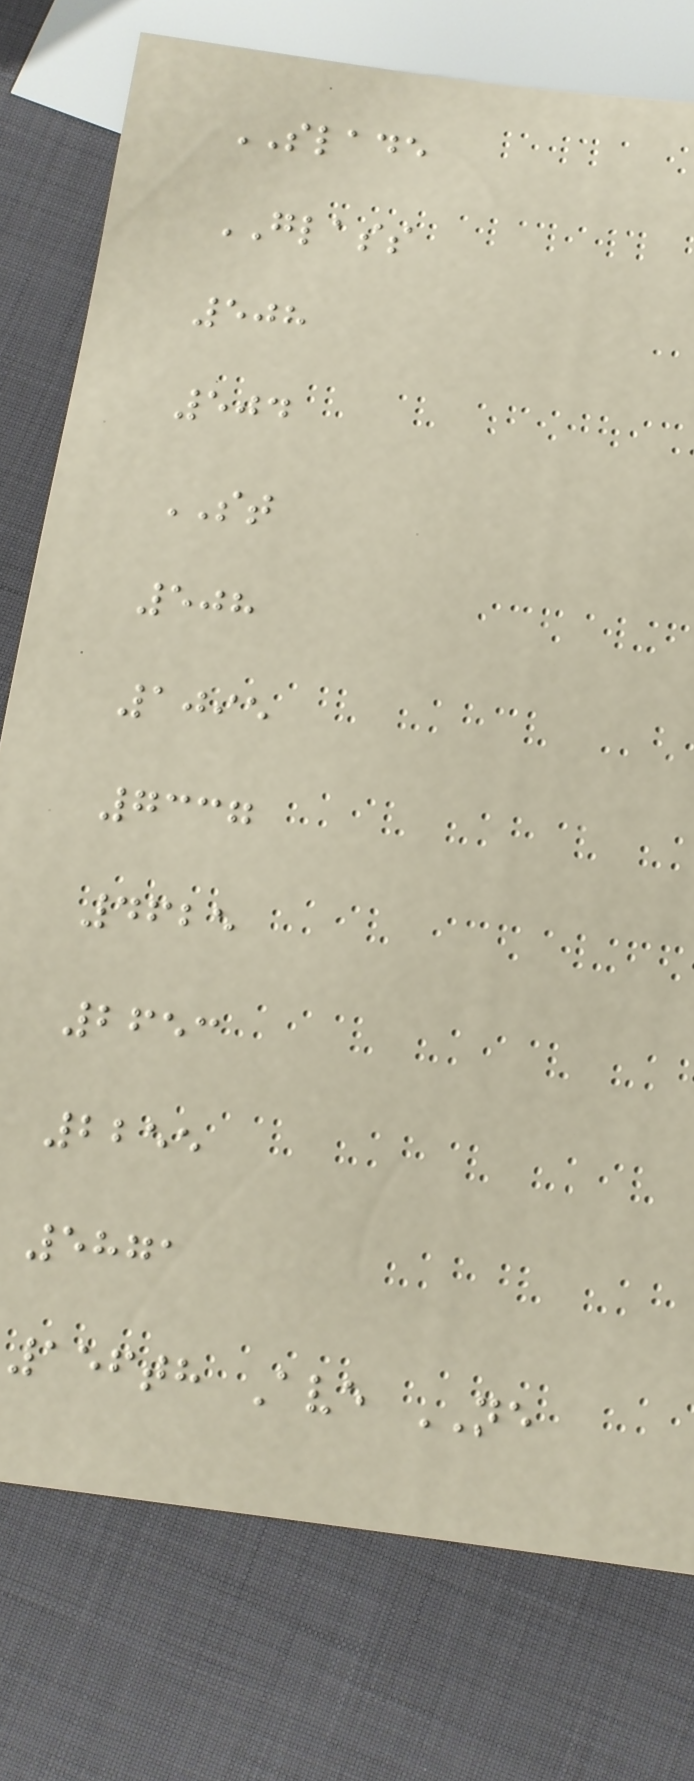SLADE
GLASS
508
504
ST
508
1095
7337
4625
2653
2255
5871
156th Ave NE
